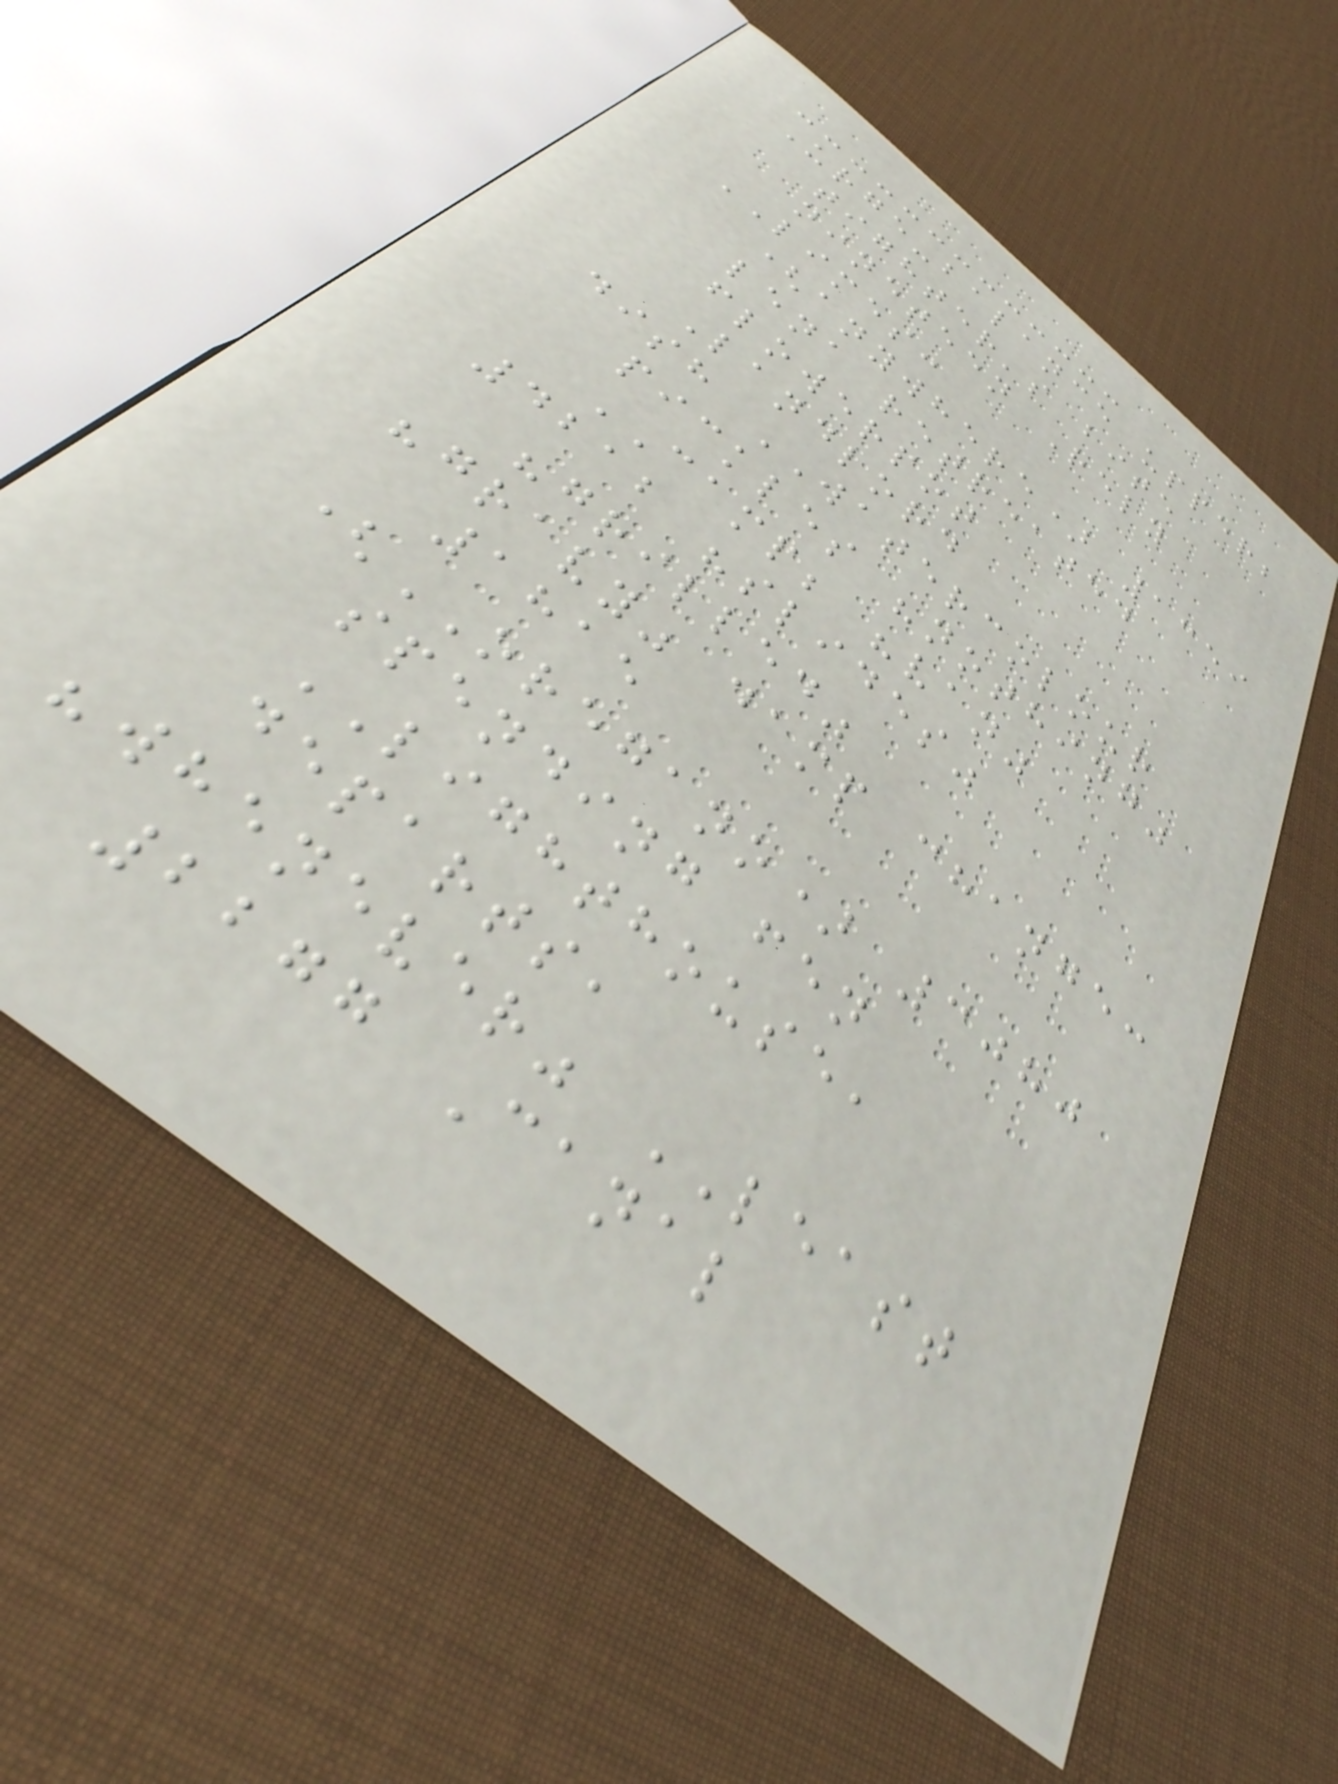Urge-balance upper;
tighter's bite
nineteen Rely
LIMES:
(anywhere) 1359
lena retreated
flowerpot
Landlord
dish WATERCOLOUR
pickles "nothing"
CAMP; "van"
4212 "slides"
"grilled"
"gravy" damp change:
1815
(OREGANO) 3080
spending fen
LIGHTHOUSE,
departs,
"whenever" LEAST
2277 Canal
